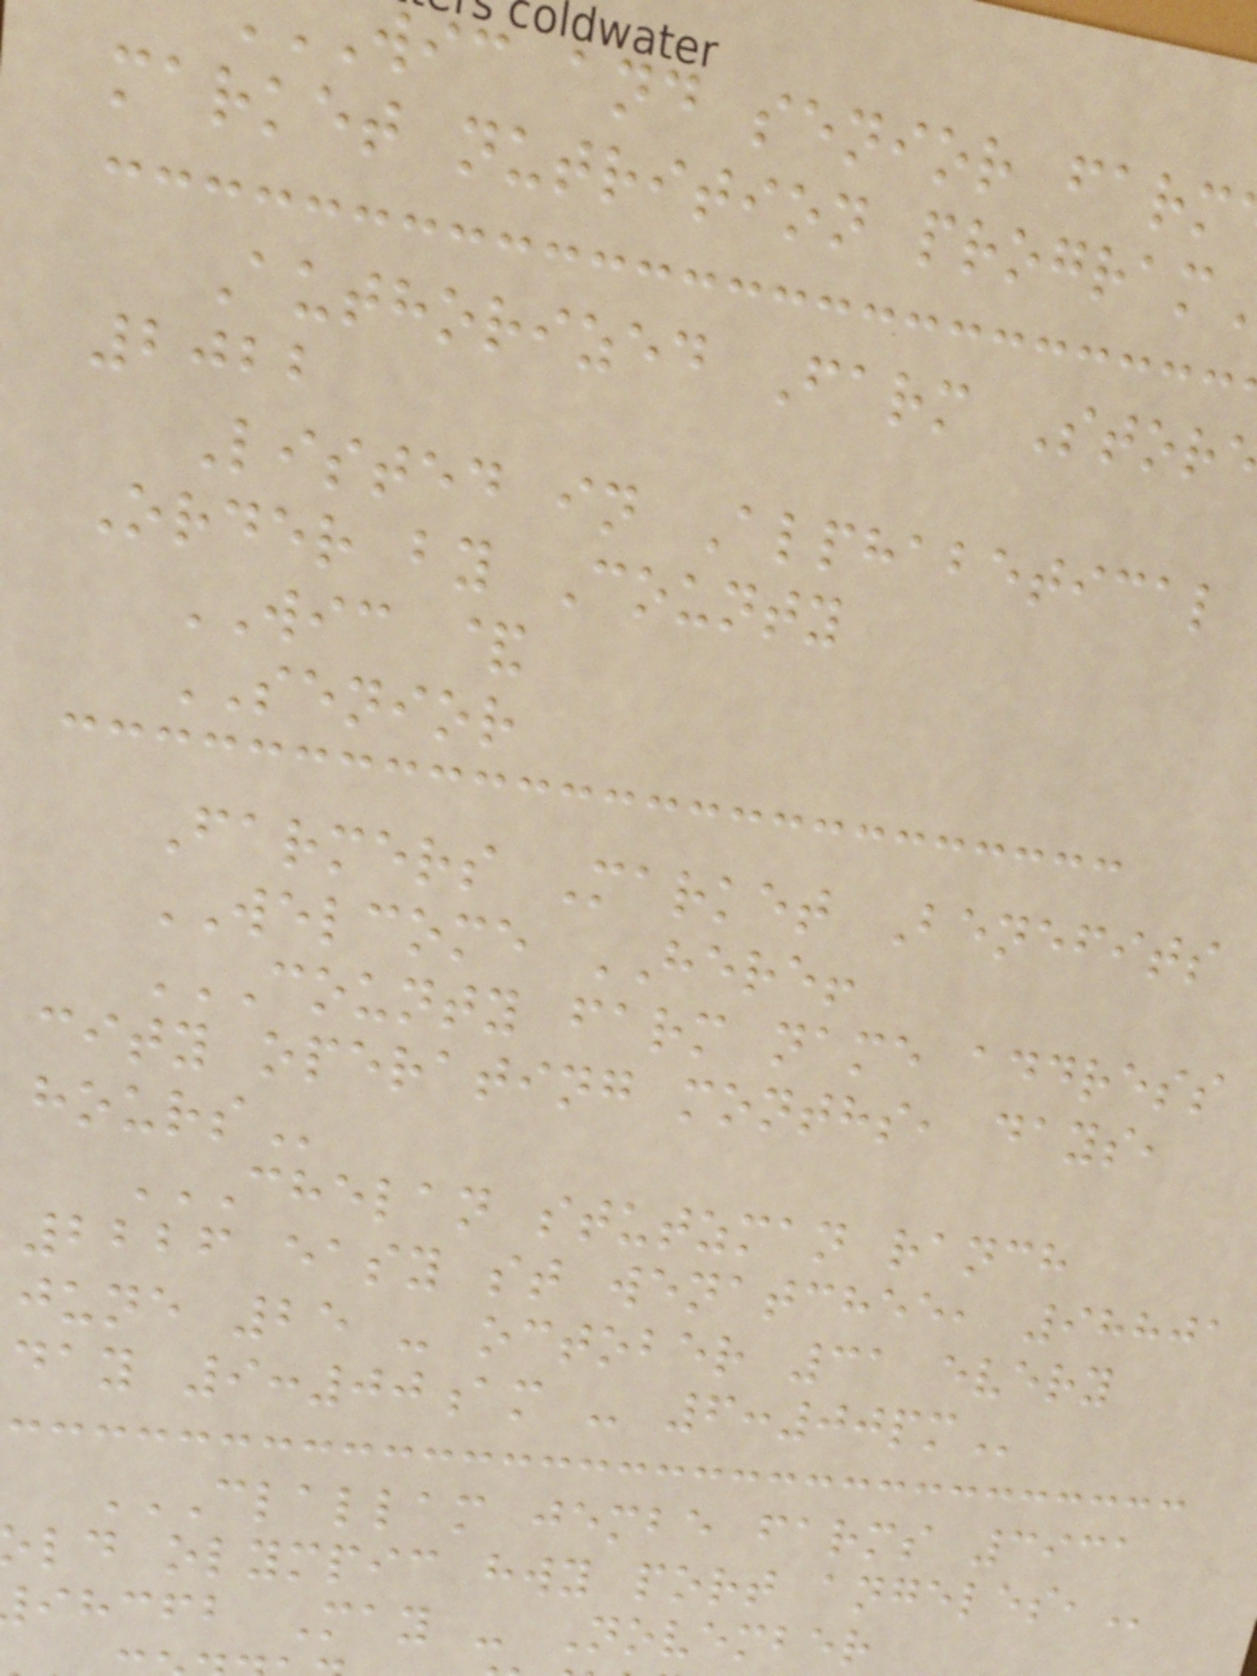wic and senior
market nutrition
Authorized Farm Stor
2022
Listed in Alphabetical
Order by County
WIC &
SENIOR
Farmers Market Benefits
WELCOME HERE!
COUNTY FARM NAME ADDRESS
city operating months, days,
CHELAN STUTZMAN RANCH
2226 easy st wenatchee, 98801
june 25 - october 31 every
day 9:00am -
CLALLAM JEMBE FARMS 3931
ld olympic hwy port
ihcfb May - November
